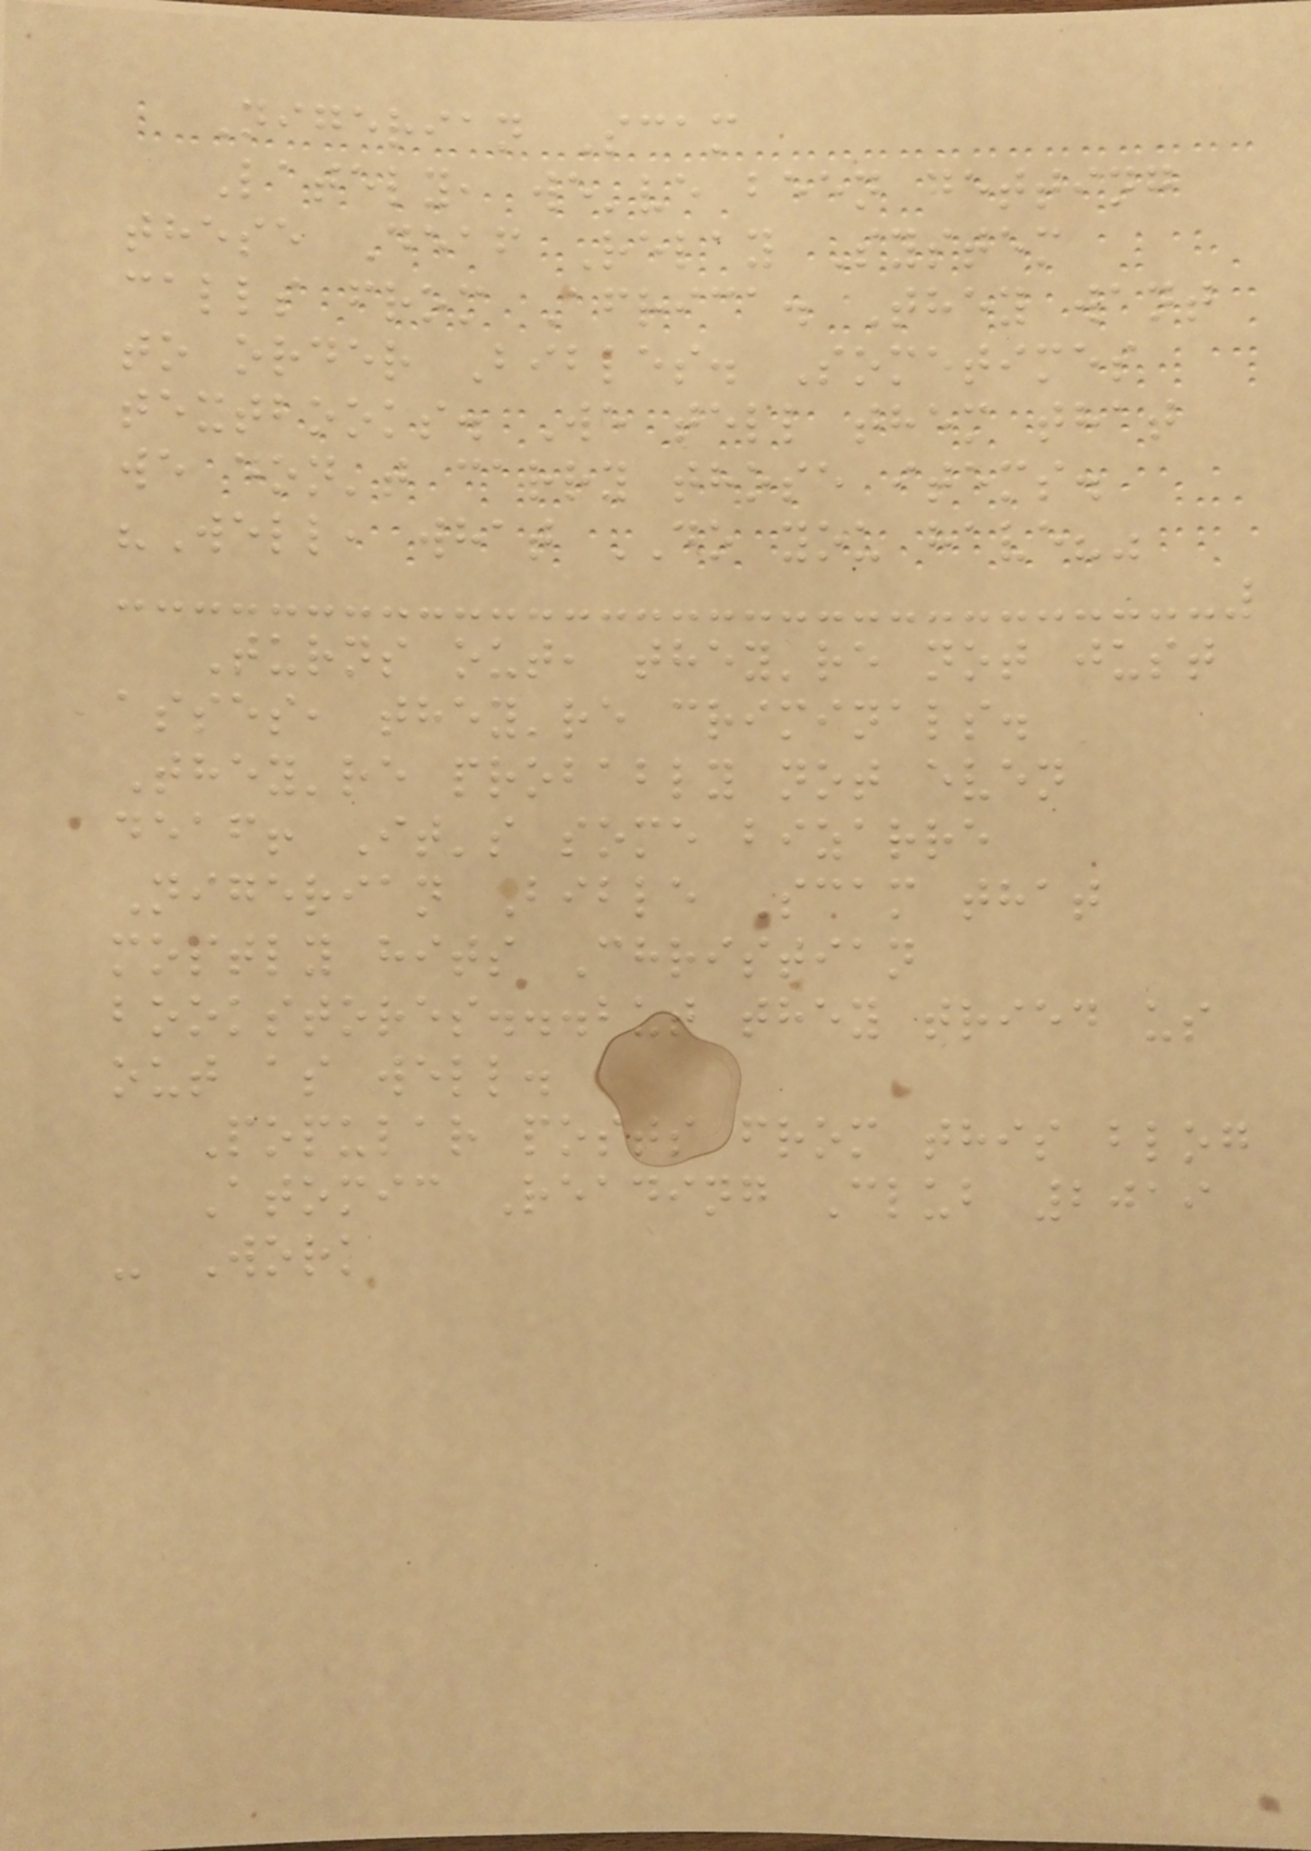Nigerian Scam
Lately, we've been getting
these Deaf Relay System
calls from Africa. They want
to order Bibles. Sometimes
textbooks. We tell them that
we don't carry those items.
"Well, what DO you have?"
Turns out, they're not just
asses, they're criminals.
They're probably not even
deaf! It's some bizarre
Nigerian Bible Scam that
mostly hits Christian
bookstores...but they tried us
out as well.
Popular posts from this blog
Atomic Reading Club 2019
- Work
